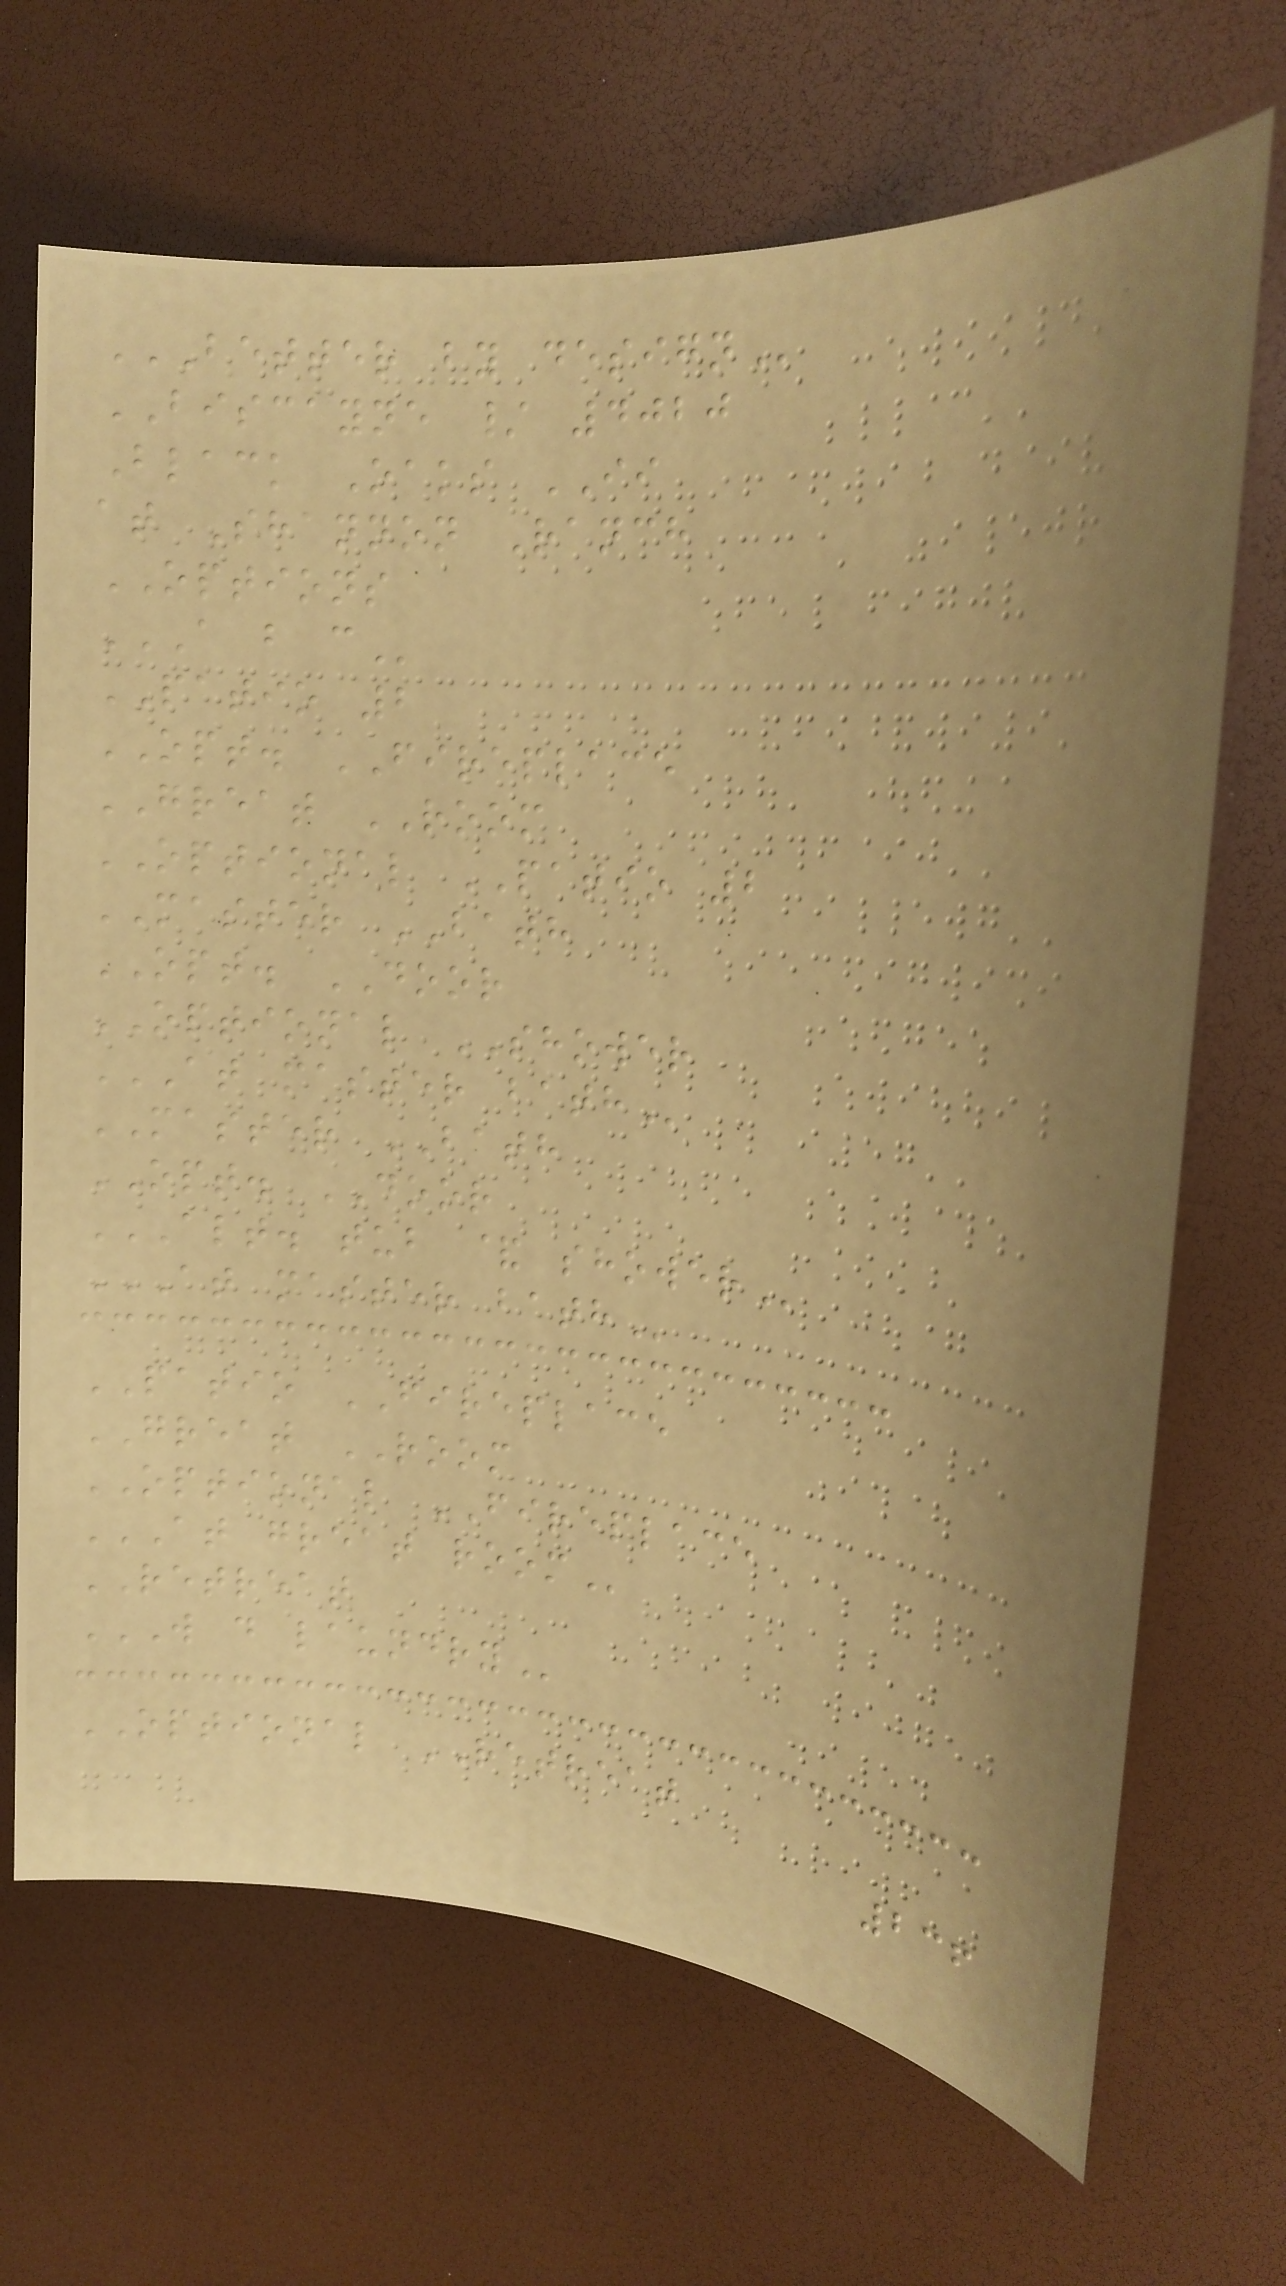BETTER BY DESIGN
BISCAYNE / 4020
Black Oaks II
at Shannon Ranch
OPTIONS
A B C
PATIO 2
OPT. FIREPLACE
GREAT ROOM
OPTIONAL PATIO 2
MASTER BATH
OPT. DOOR
OPTIONAL SHOWER
AT MASTER BATH
MASTER BATH
OPT. DOOR
ALT. TUB & SHOWER
AT MASTER BATH
PATIO FIREPLACE
GREAT ROOM
OPTIONAL FIREPLACE
AT GREAT ROOM
RETREAT
W D LAUNDRY
OPTIONAL RETREAT
236
